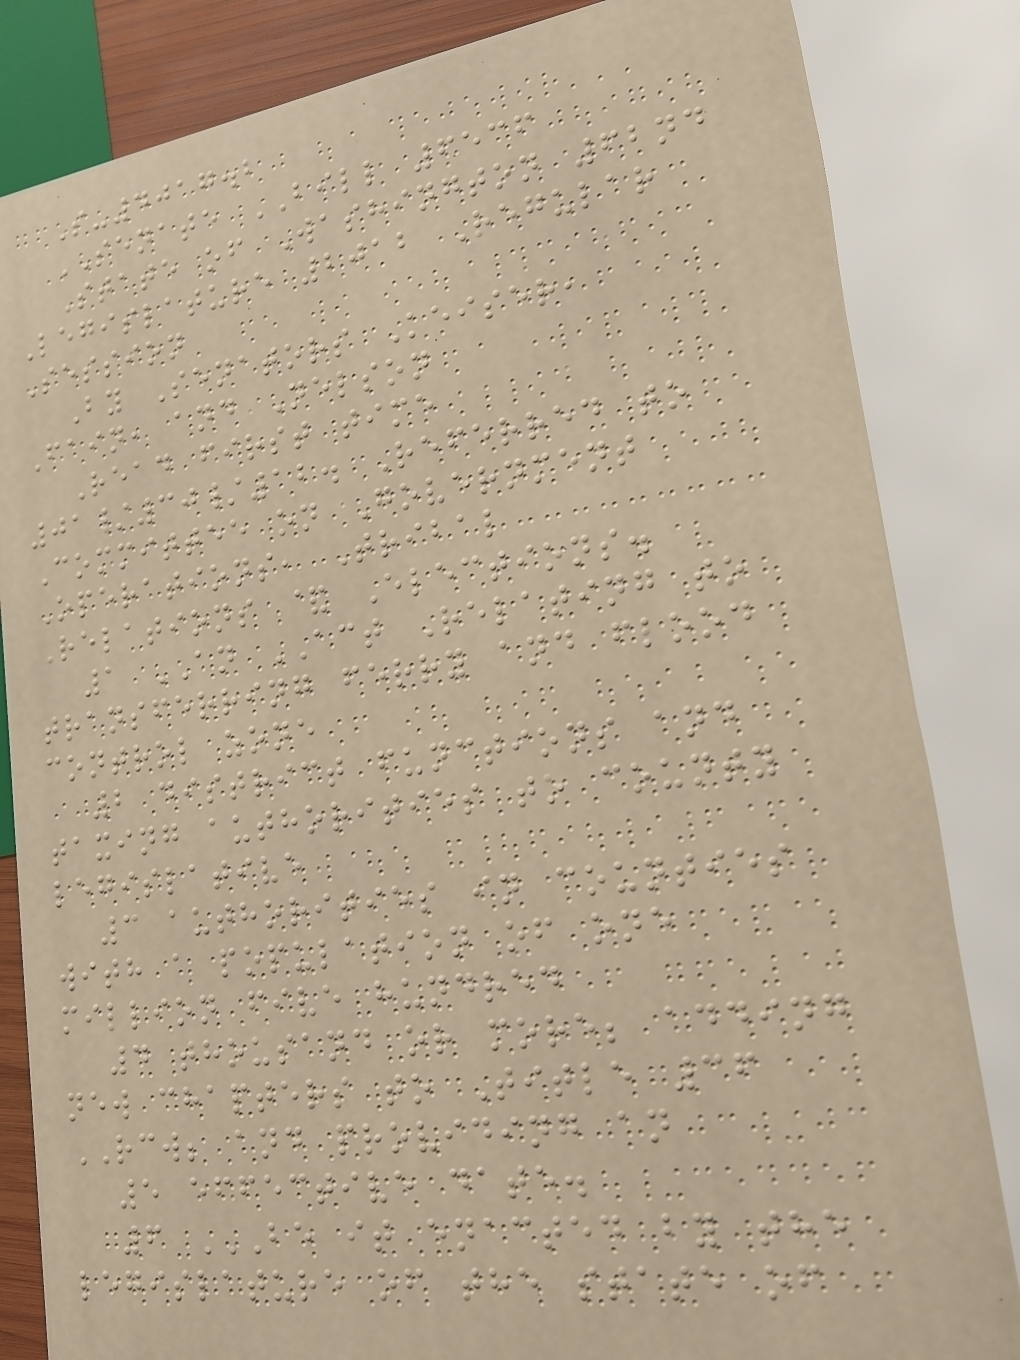S-4017.2
SENATE BILL 6536
State of Washington 62nd
Legislature 2012 Regular
Session
By Senators Keiser,
Fain, and Nelson
Read first time
01/30/12. Referred to
Committee on Government
Operations, Tribal
Relations & Elections.
1 AN ACT Relating to
transferring ferry and flood
control zone
2 district functions and
taxing authorities to county
legislative
3 authorities in counties
with a population of one
million five hundred
4 thousand or more; adding
new chapters to Title 36
RCW; and providing an
5 effective date.
6 BE IT ENACTED BY THE
LEGISLATURE OF THE STATE OF
